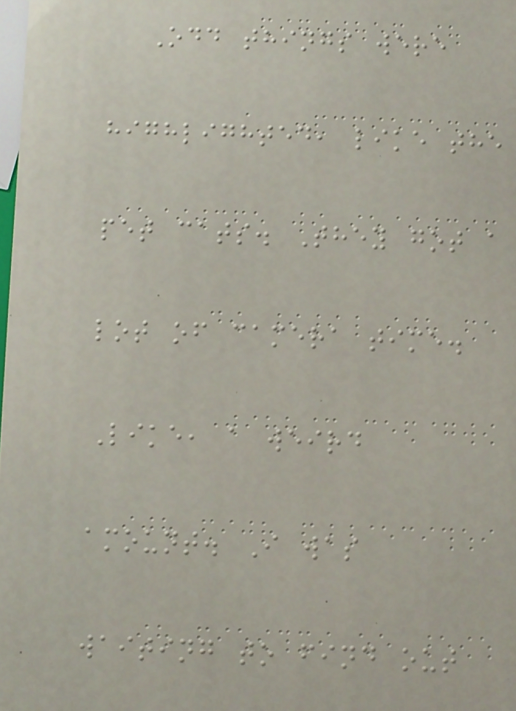Odd things were
highlighted, like the
pet cats. They got a
lot of camera time.
Like, a weird
amount. I was
waiting to find out
